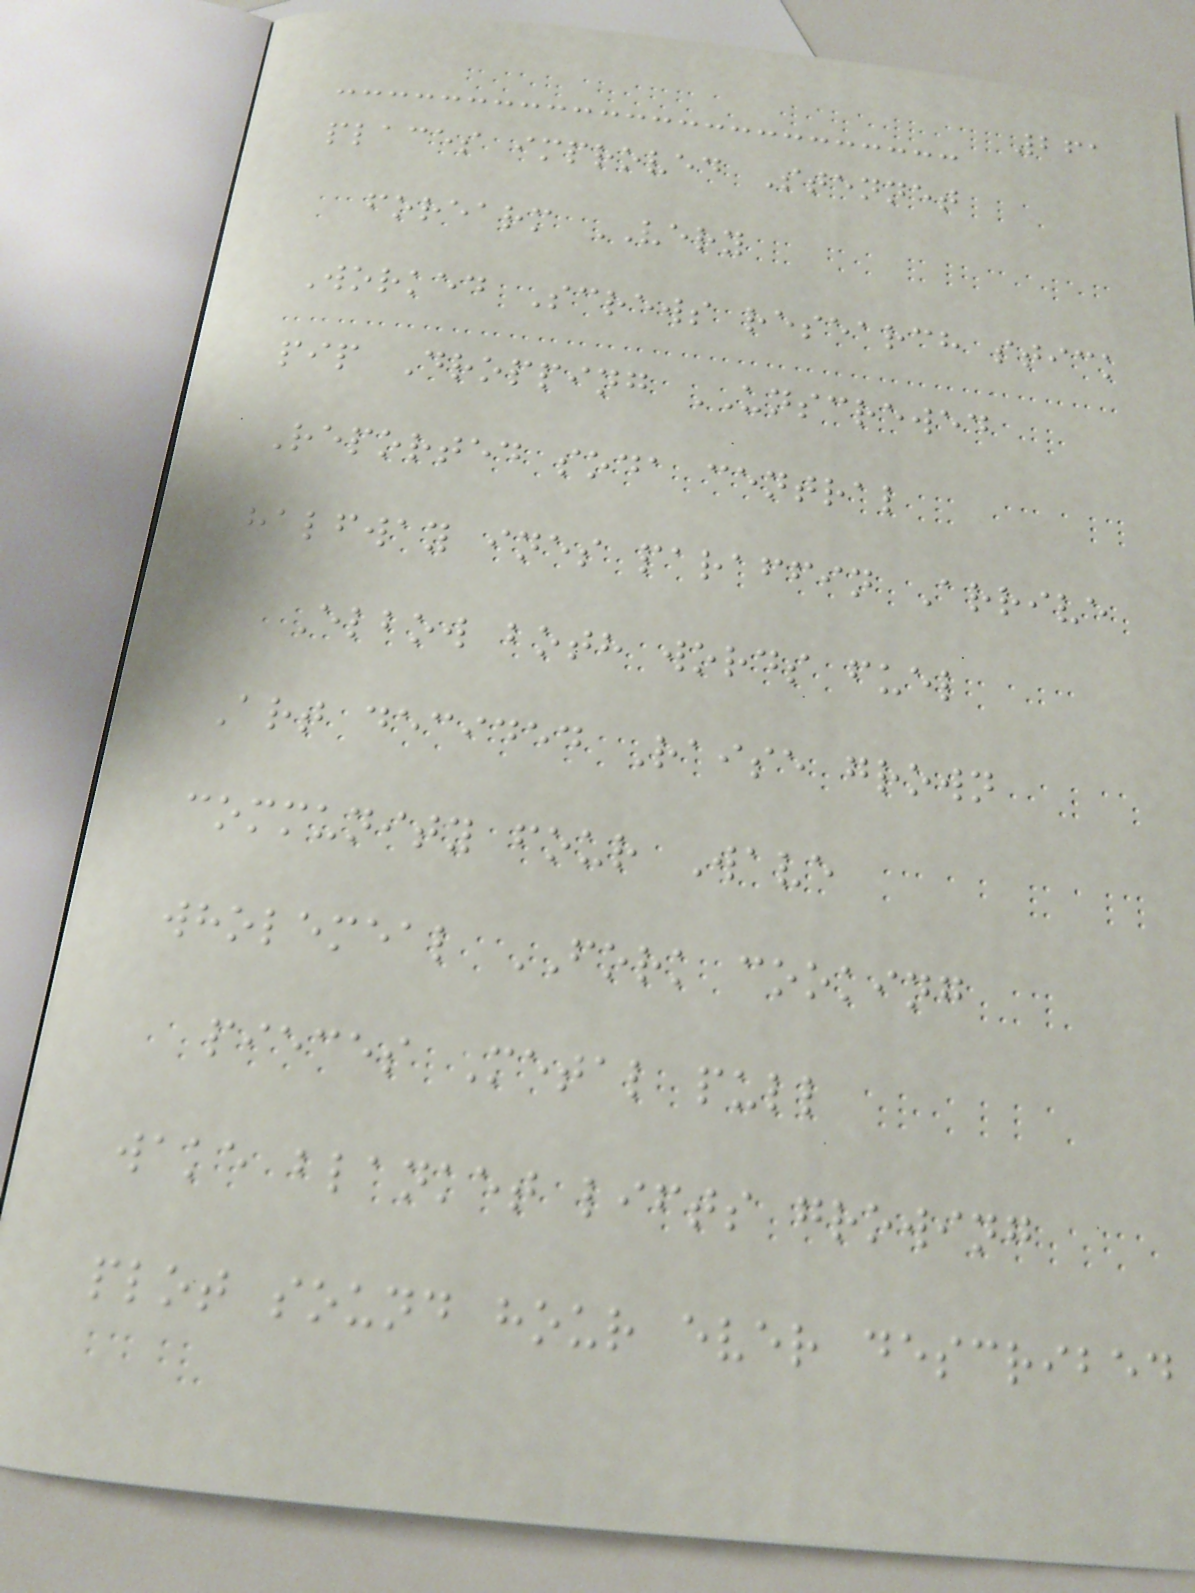261
places improved Stennet
forearm VERY
Worked Screws research stick
pip Dropping UNSCREWED
Reported soda central
halfway ines paraffin Arrive
Elbow both words fuel
Art decided Raise grown
community four Wave
wholemeal FORK cooking
pieces Metal pull
wake blanket lifts growing
plot sound hour ever described
